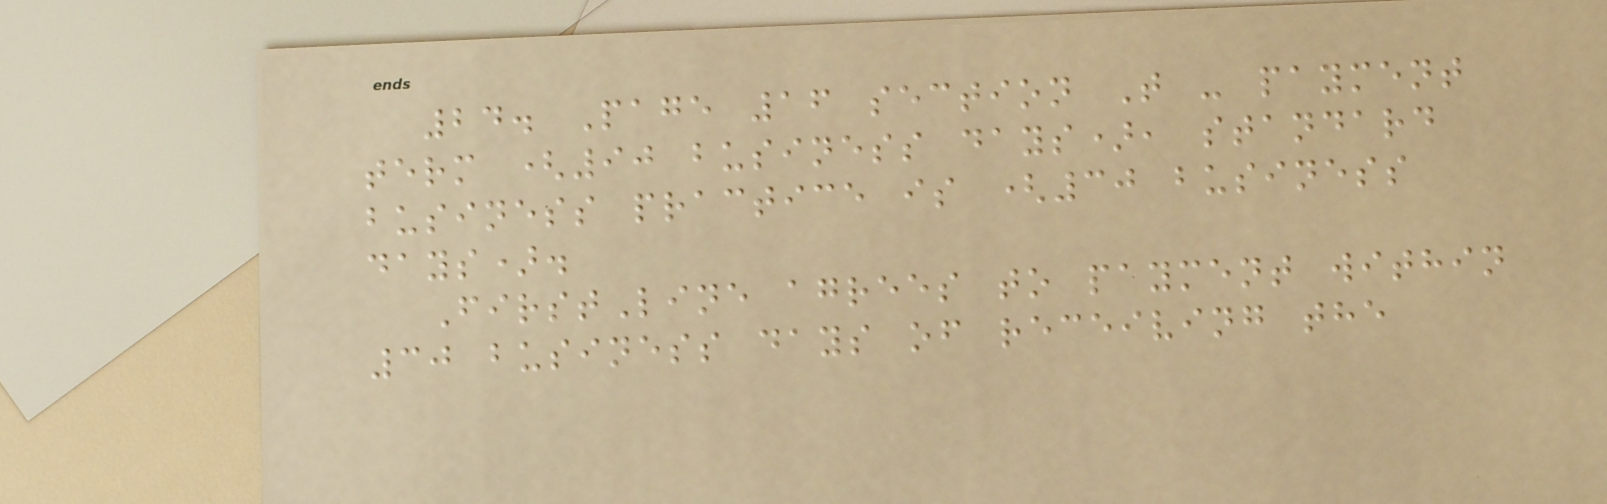24. Page 16 section T - payment
term (90 business days), standard
business practice is (30 business
days).
FirstLine agrees to payment within
30 business days of receiving the
